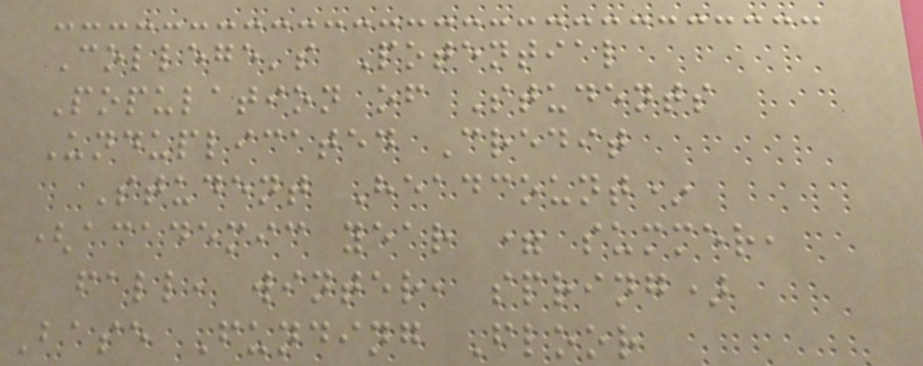College's Potential
Population of Students
Unduplicated Credit
Student Headcount*
(academic year = summer,
fall, winter, spring)
Base Funding Floor
